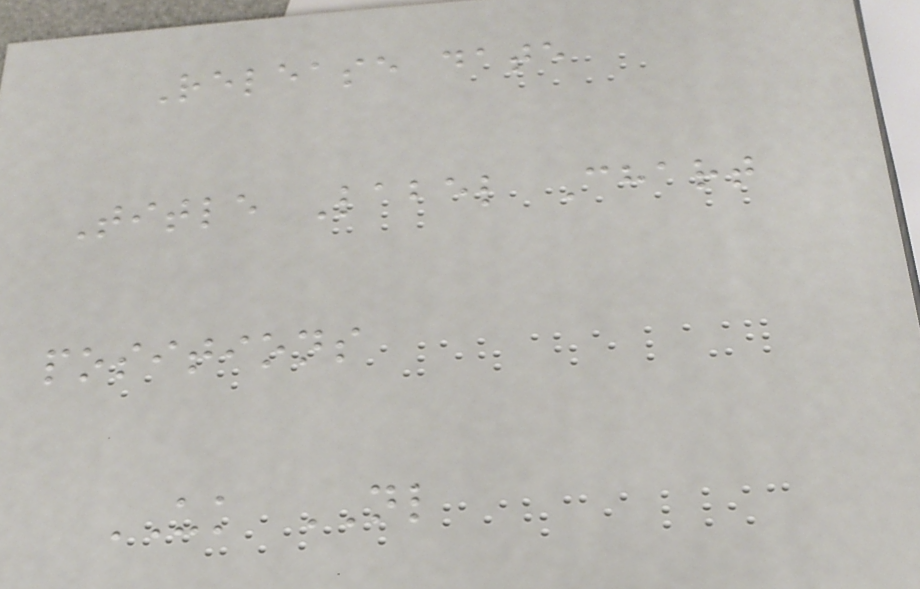Release date
Title Label Chart
positions
UK NL
